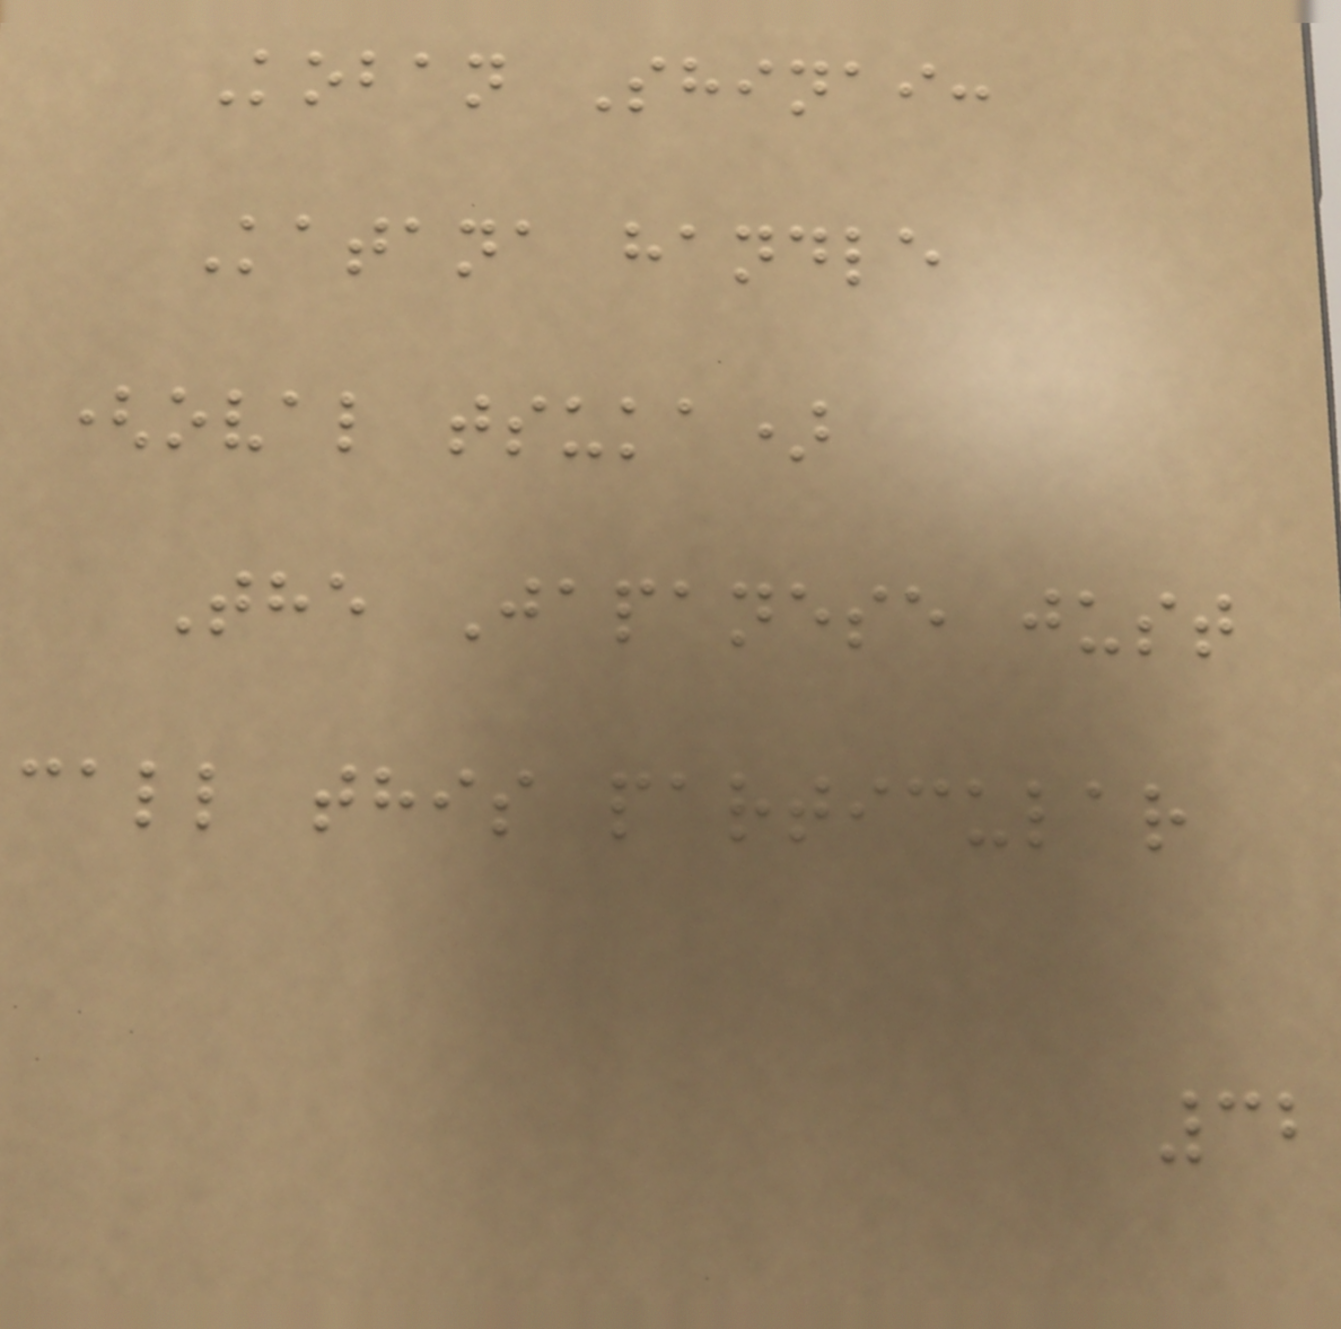Koban Shinai:
Katana handle
(oval tsuka)
The Japanese just
call this particular
32
